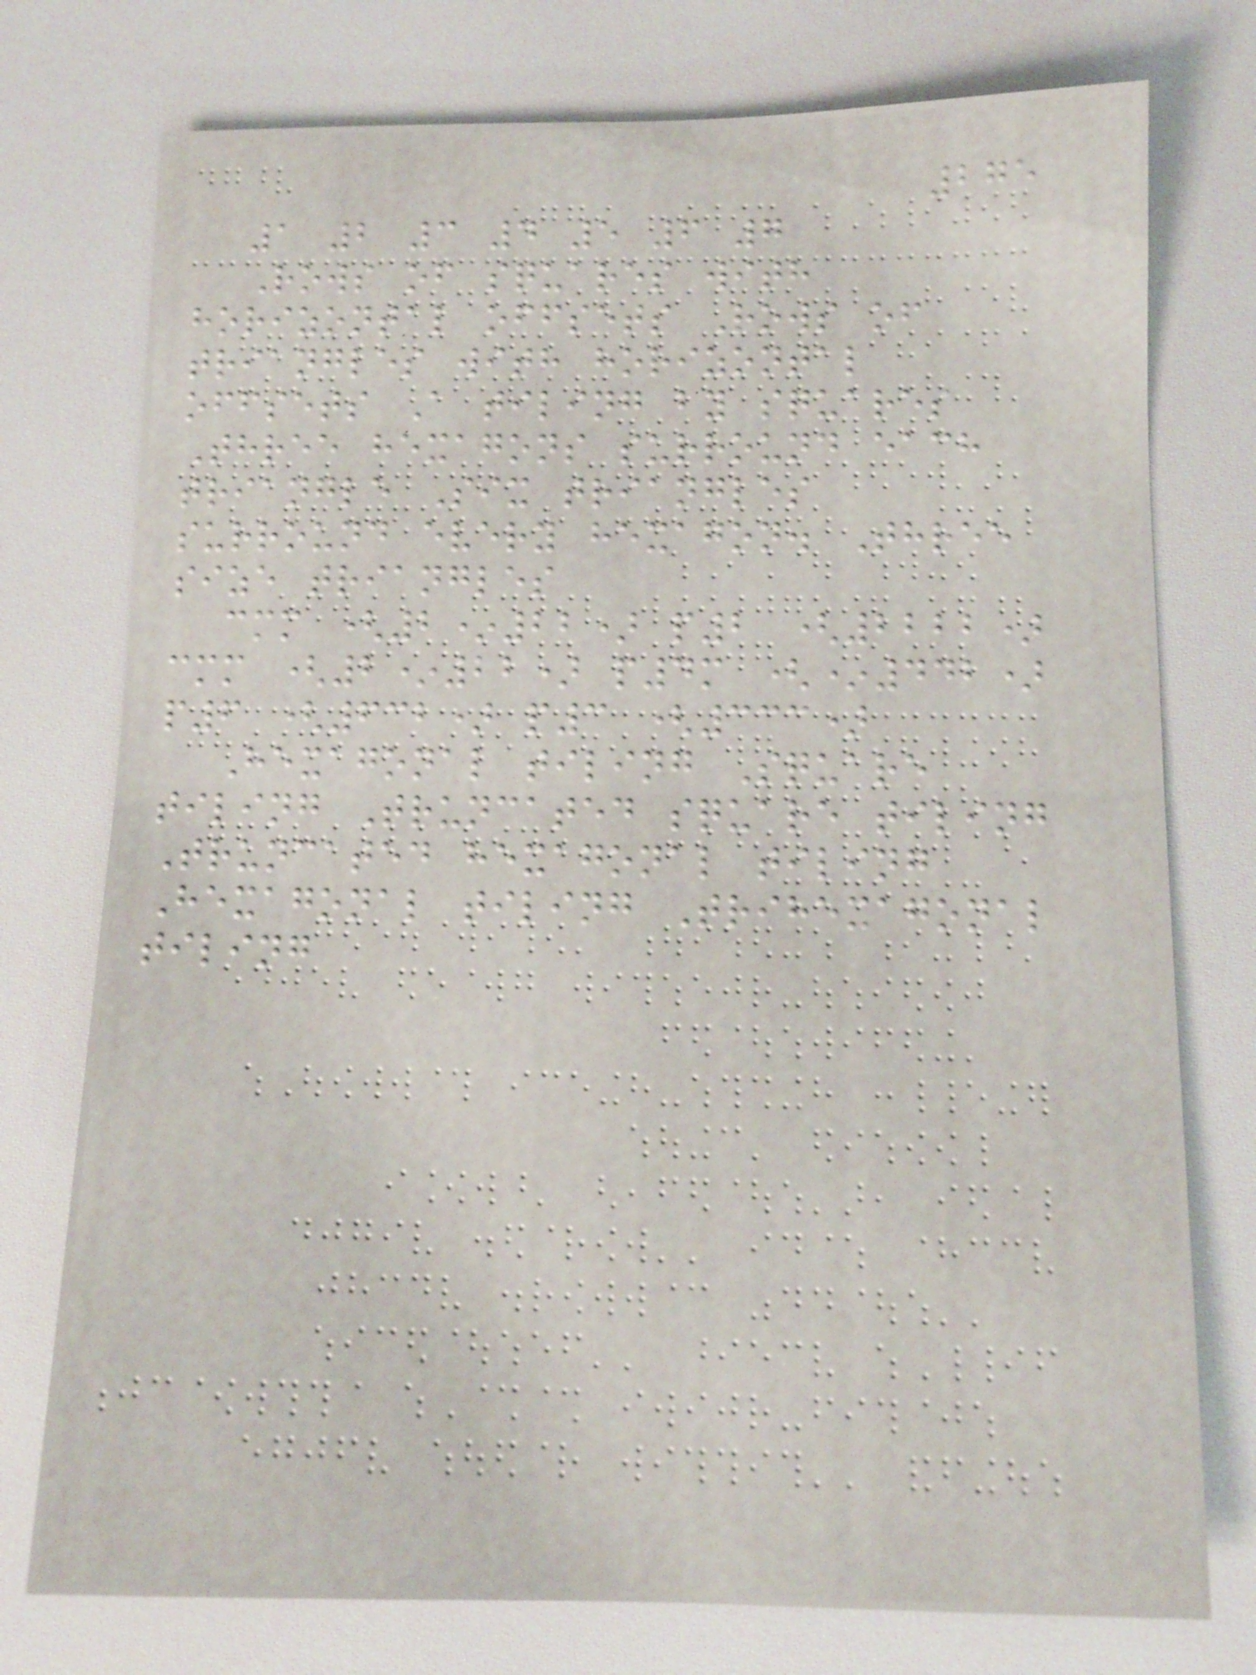275
1 2 3 4 5 6 7
Rows of squares with
horizontal offsets Rows of
triangles with horizontal
offsets A tiling by squares
Three hexagons surround each
triangle Six triangles
surround every hexagon. Three
size triangles
cmm (2*22) p2 (2222)
cmm (2*22) p4m (*442)
p6 (632) p3 (333)
Hexagonal tiling Square
tiling Truncated square tiling
Truncated hexagonal tiling
Hexagonal tiling Trihexagonal
tiling
